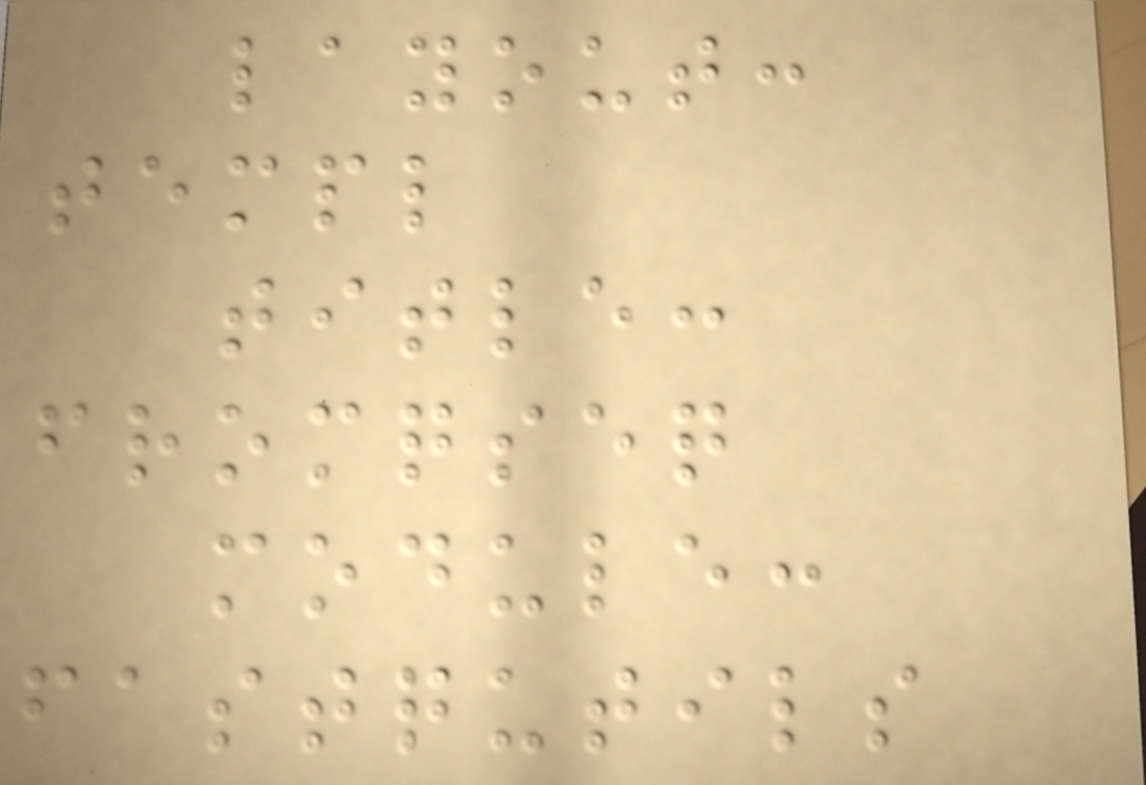layout:
templ
title:
fromqseq
module:
fastqutils
